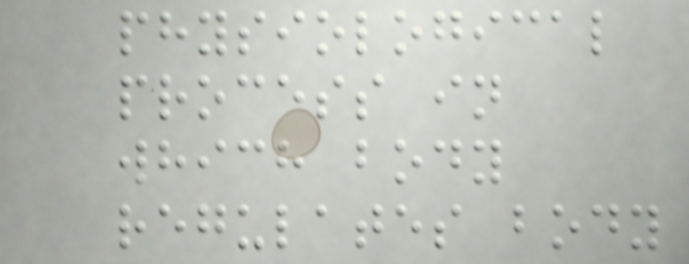physiological
process in
which body
regulates body
